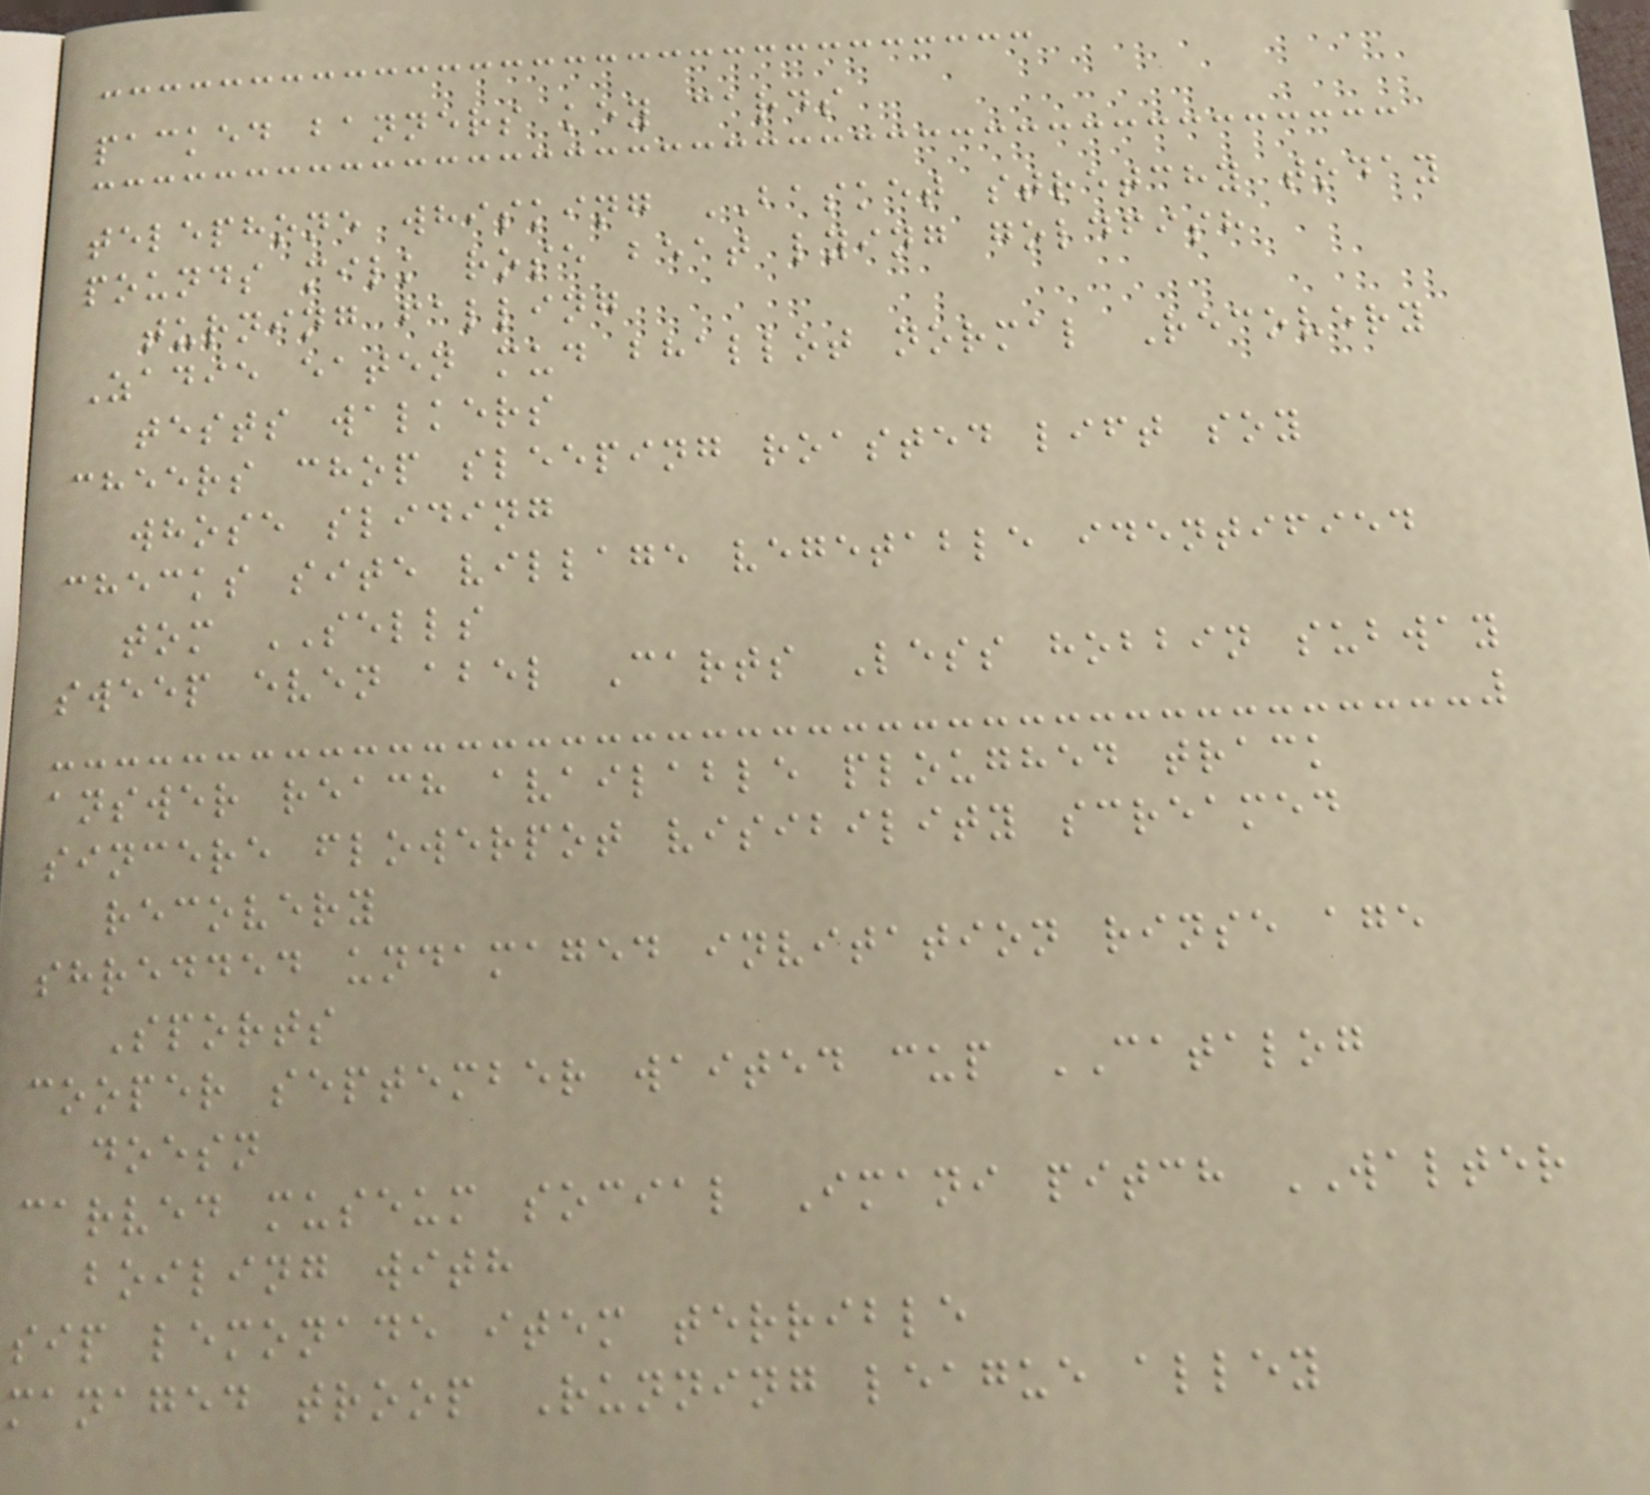packed banners key cards
telephone whisking BASKET stretchy today
pounds milk rose beat lying goldfish
turning falling
Zadie eaten mud bhallot normal Recovery
tests walkers
cheers chop sleeping roasted lift soy
whose sliding
checks site village vegetable identified
tom SELLS
sweep even abel Carts Less hobbin subway
answer reach available ploughed track
sincere flowerpot visibility screamed
recovery
shredded undamaged invitation rinse age
Sports
cooper september waited cup CATALOG
doesn
carved museum social Imani pitch WALTER
boiling with
sip lemonade item terrible
managed troop Running league alley
